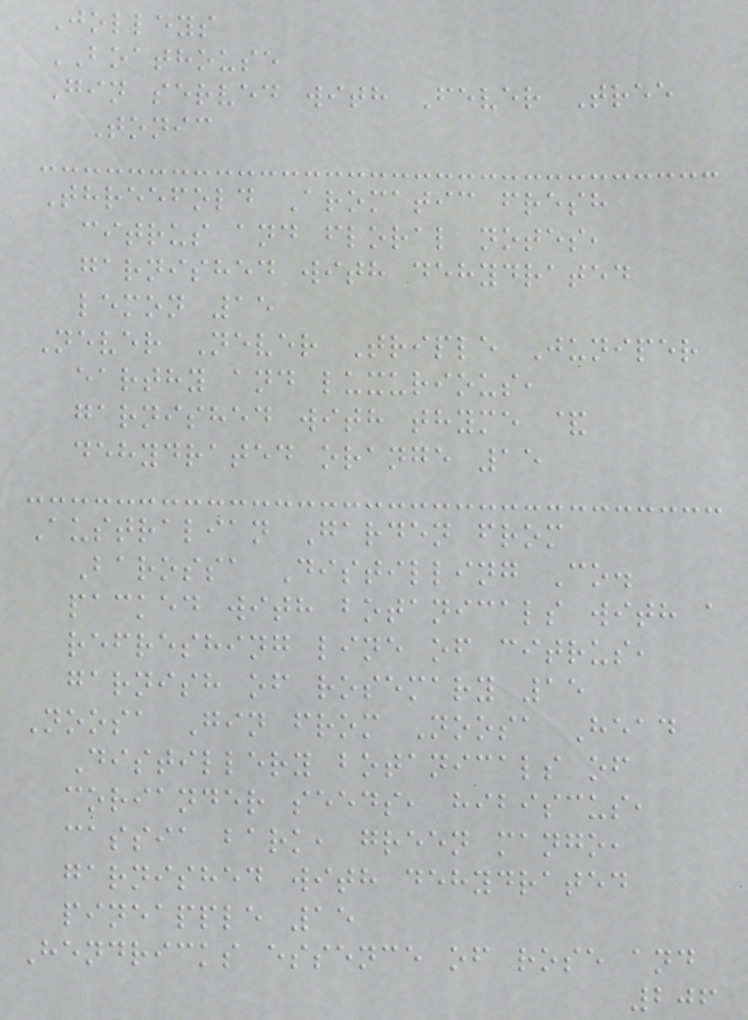Jolleys
BOATHOUSE
Gin served with Fever Tree
Tonic
Threefold Aromatic fresh
citrus and floral notes,
garnished with dehydrated
lemon 15
Never Never Triple Juniper
earthy and luxurious,
garnished with thyme &
dehydrated orange 15
Australian Garden from
Barossa Distilling Co.
packed with botanicals with a
refreshing line of citrus,
garnish of rosemary 15
Noosa Gin from Noosa Head
Distillery botanicals of
coriander seeds, hibiscus,
cassia bark, green mango,
garnished with dehydrated
pineapple 15
Hendricks essence of rose and
206
